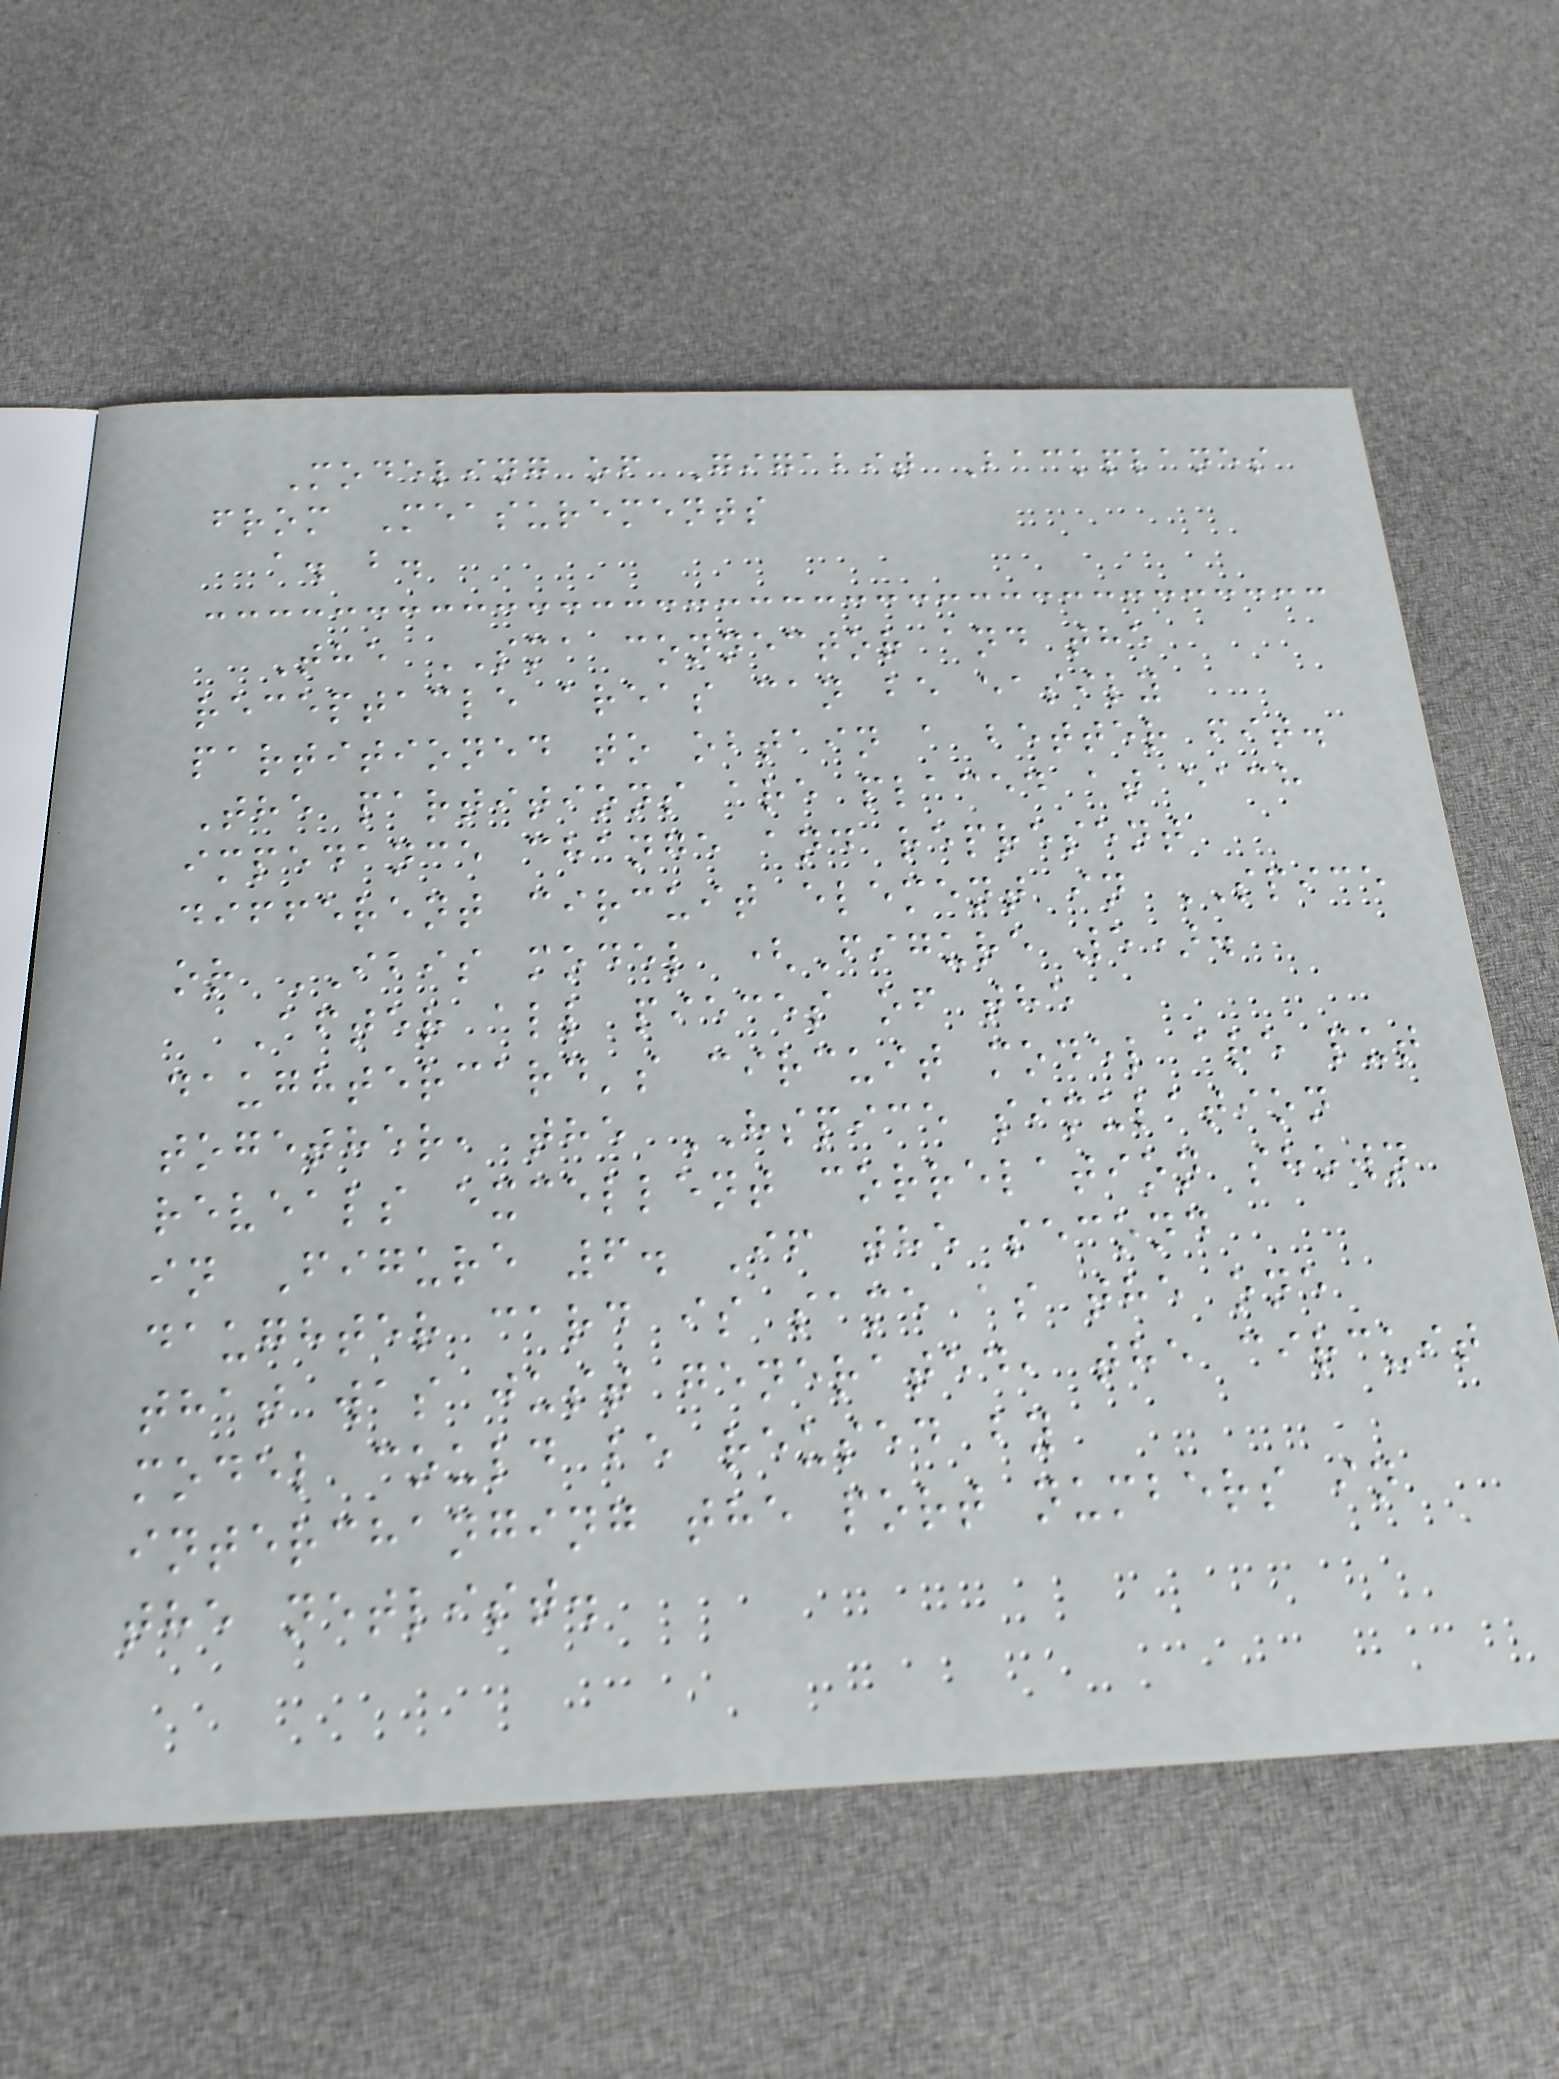Modeling of Gigabit Backplanes
from Measurements
a. b.
The SMA connector and the
receptacle areas can be easily
partitioned to obtain a better fit.
The partitions are placed at each
impedance change and represent
different circuit element in SPICE
or IBIS model (Figure 5).
After all pieces of the
daughtercard's circuit model are put
together, the HSPICE simulation
reveals excellent correlation shown
in Figure 6. If the second
daughter card is same as the one
that was just generated, the circuit
model could be reused by
interchanging the port numbers in
the netlist.
